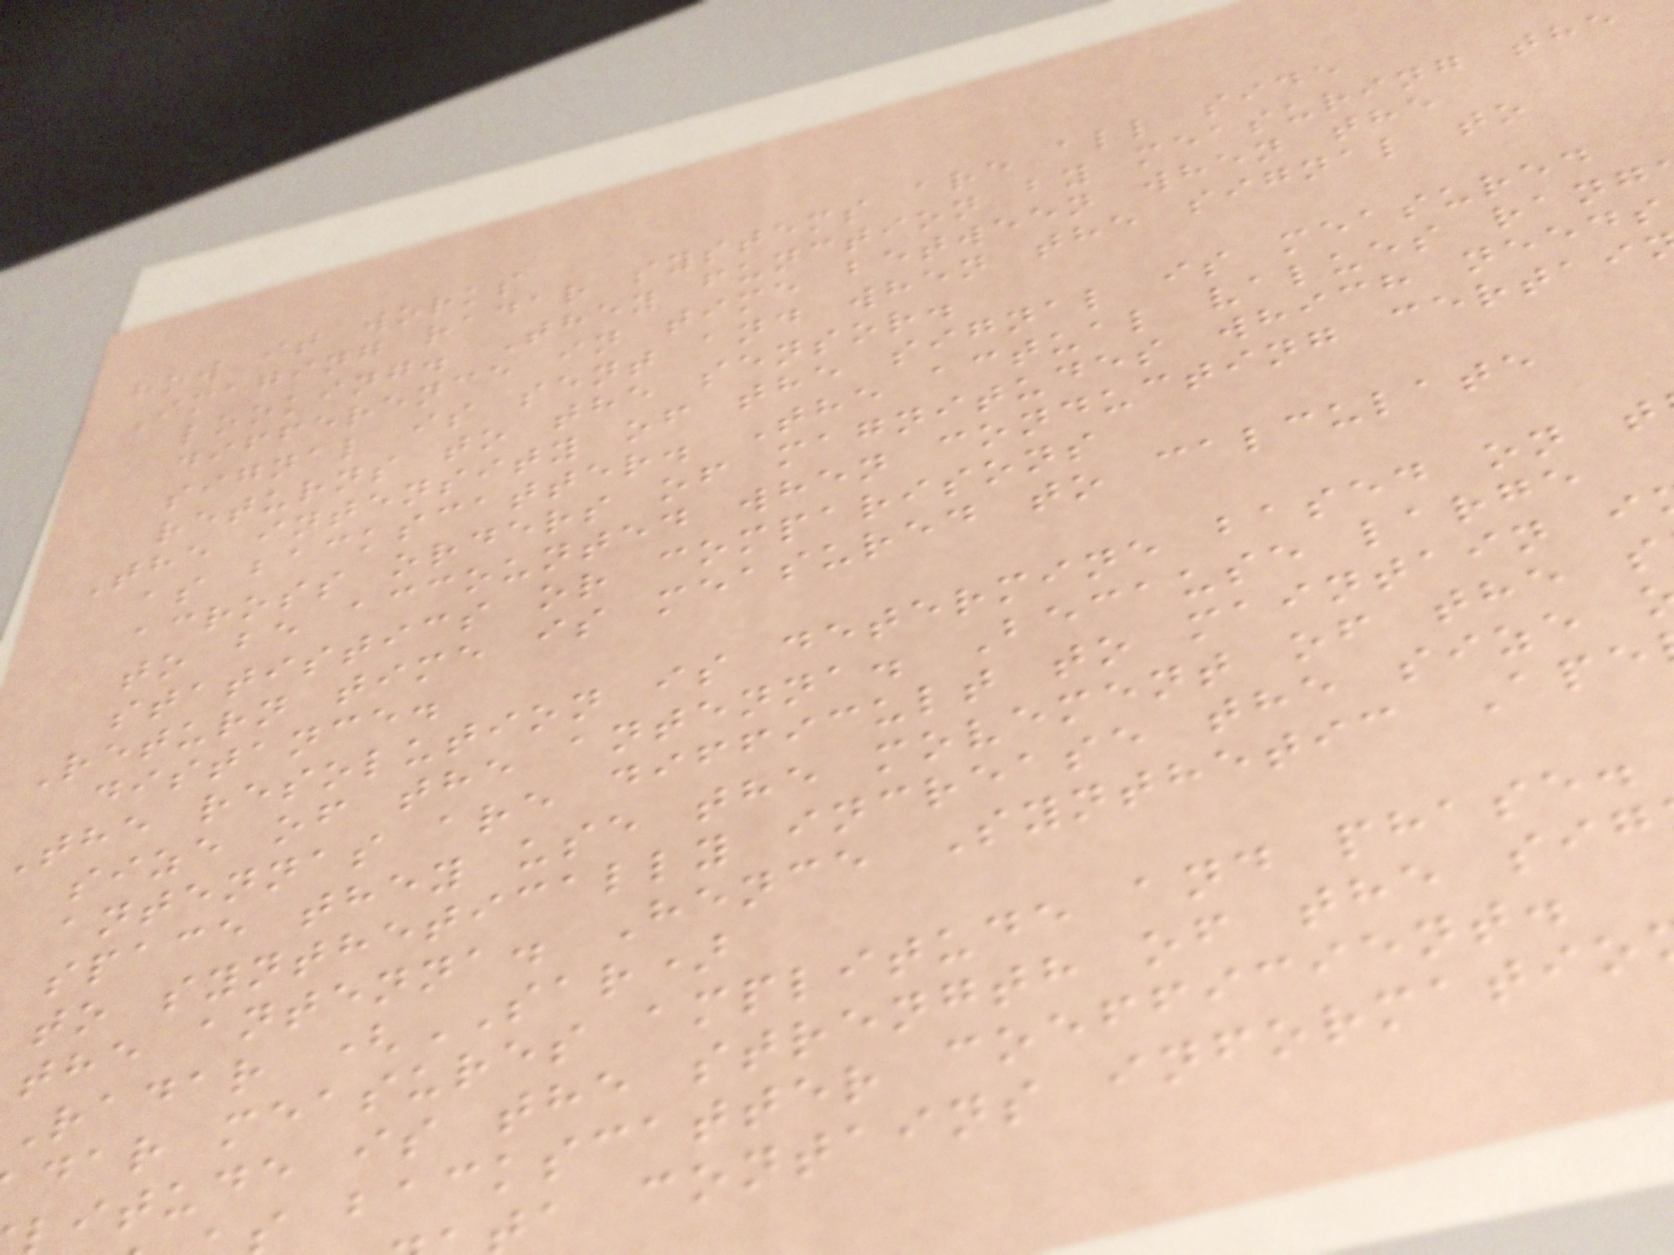how it works
Imaging radar systems are all side
looking. They function by measuring the
difference in time between when the
signal is sent and when the signal to
returns to the sensor.
The intensity of the signal is measured
as backscatter. The actual values rang
across orders of magnitudes which needs
to be accounted when conducting certai
statistics or comparisons
Return time is measured to calculate
distance.
the resolution is determine based on t
size of the antenna. Because large
antennas are difficult to maintain i
space they use the movement of the s
to synthetically increase the size
the antenna. Hence Synthetic Ape
Radar (SAR)
dar measures amplitude and phase.
itude is the strength of the sig
backscatter coefficient.
a contains informatio
